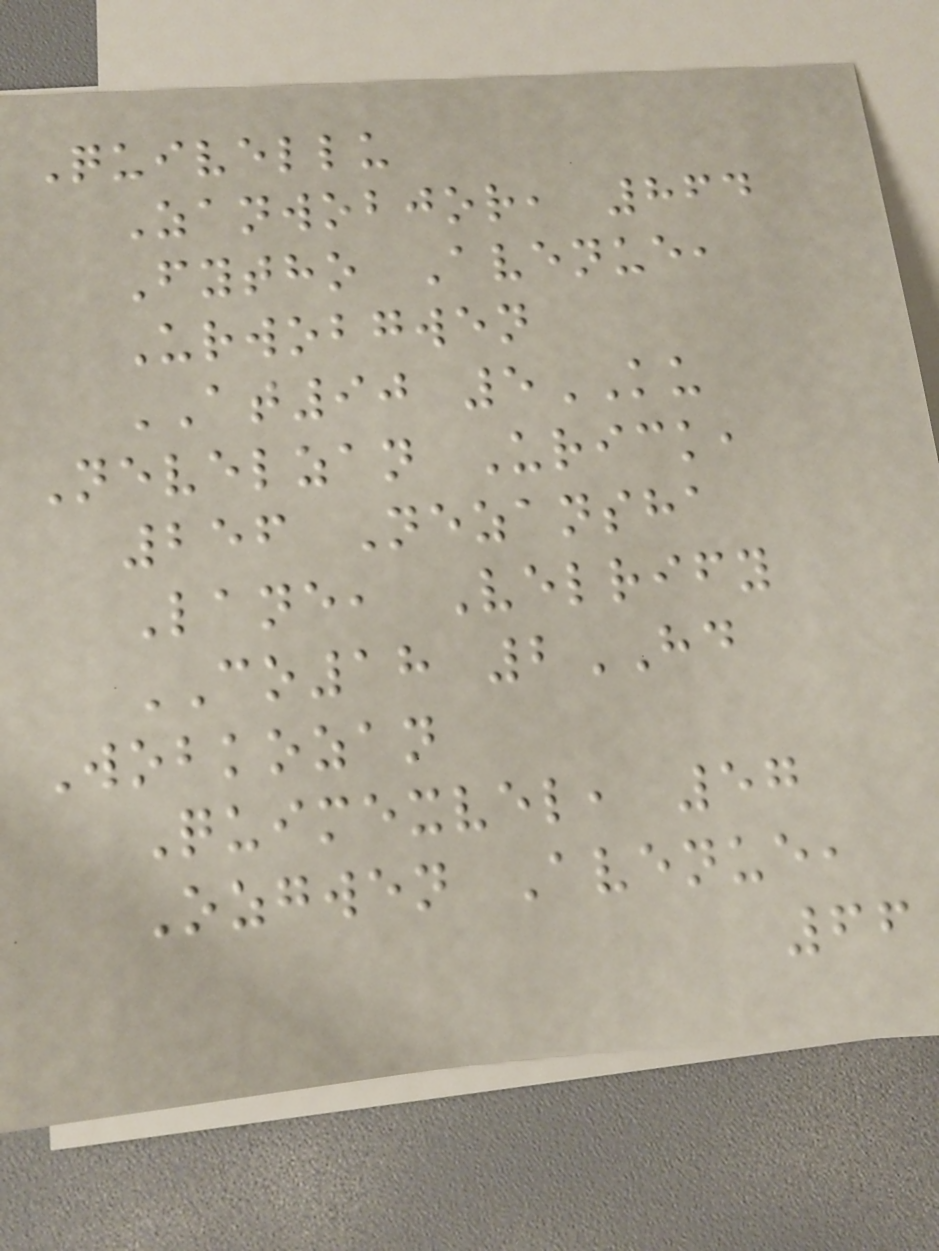Quivellu
Zanwobjor, 864
Fytho Avenue,
Urwobgwen
AT90 5KU
Nevelzan Urick,
256 Nezansha
Lane, Velrify
CO18 2HD
Wobkozan
Quimexvel, 57
Ozgwen Avenue,
66
